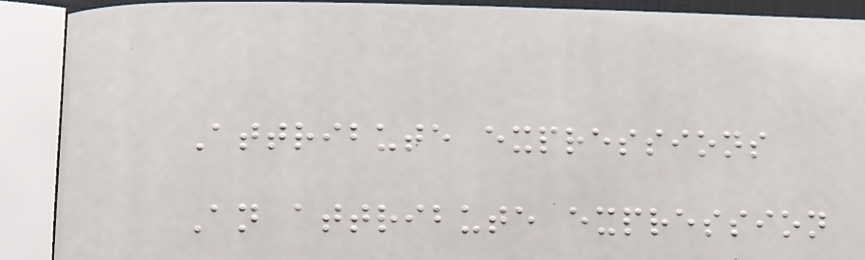Attribute expressions
An attribute expression
